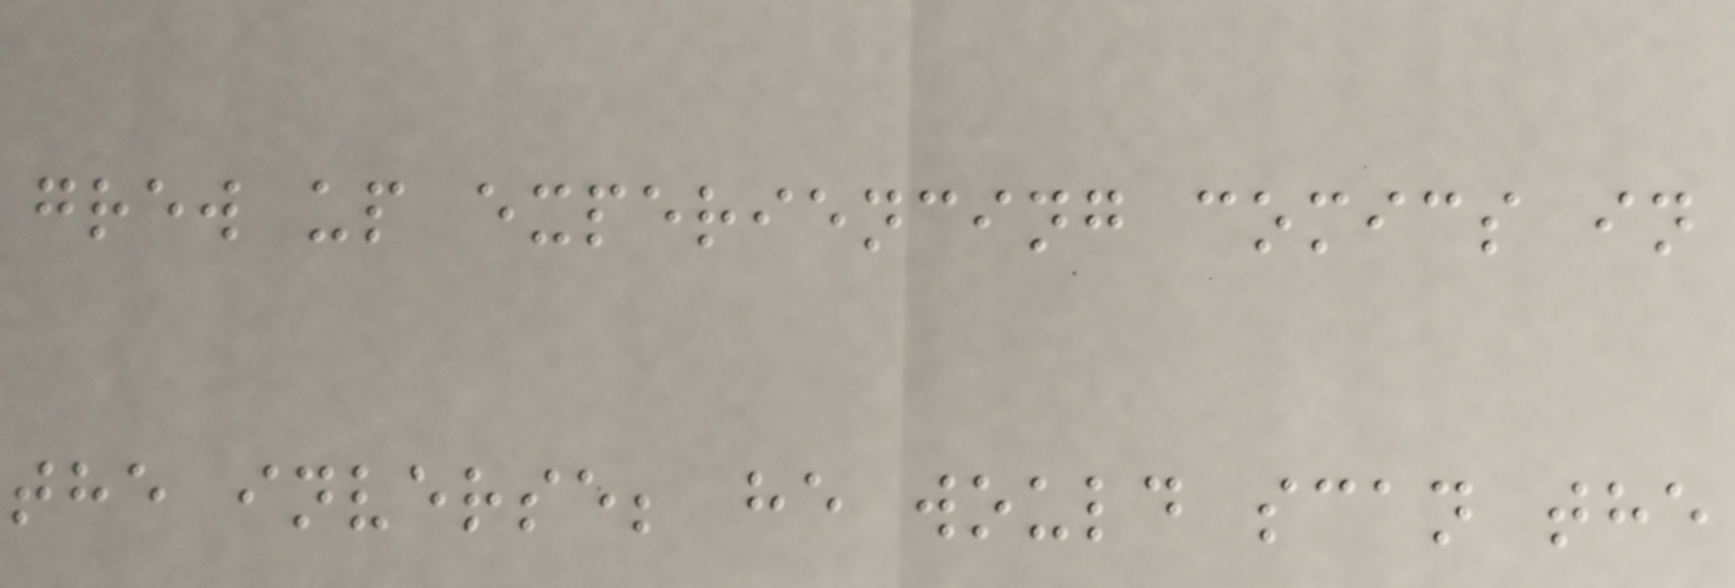grew up experiencing comics in
the inverse; he would scan the
